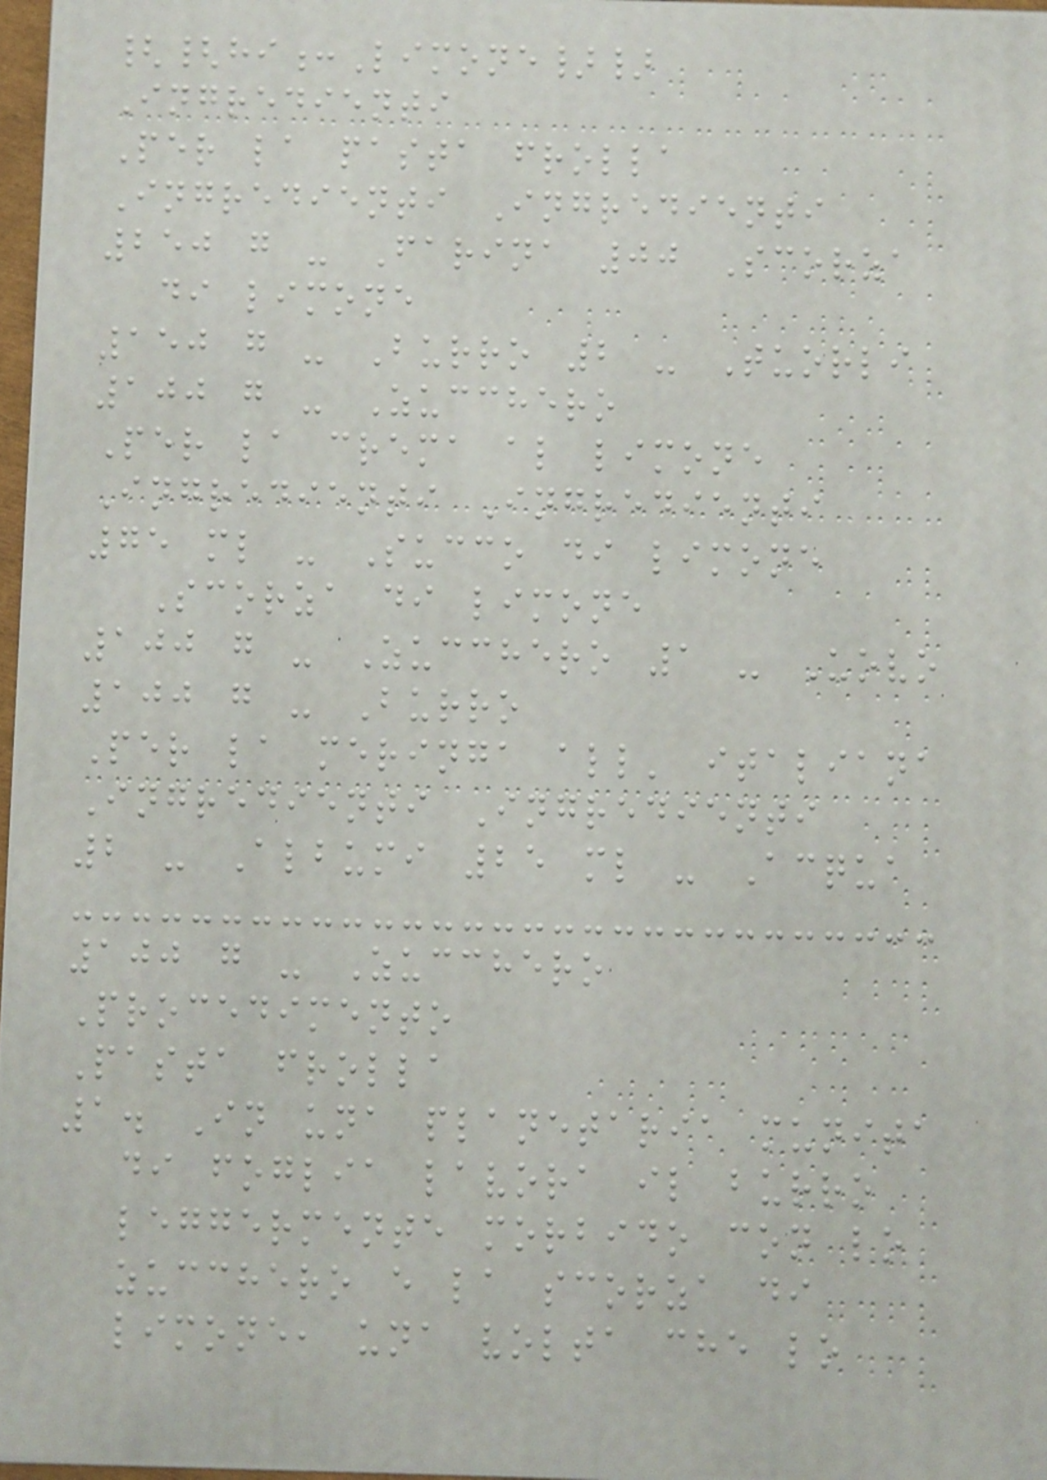{{hi:Limone}}
Ingredienti
Per la pasta frolla
Ingredienti Ingredienti
250 g - Farina 00 Scorza
di limone
150 g - Burro 2 - Tuorli
100 g - Zucchero
Per la crema al limone
Ingredienti Ingredienti
75 ml - Succo di limone
Scorza di limone
100 g - Zucchero 1 - Uovo
100 g - Burro
Per la meringa all' italiana
Ingredienti Ingredienti
2 - Albumi 25 ml - Acqua
100 g - Zucchero
Procedimento
Pasta frolla
1. In una planetaria munita
di foglia lavora il burro
leggermente morbido con lo
zucchero e la scorza di
limone, una volta che lo
